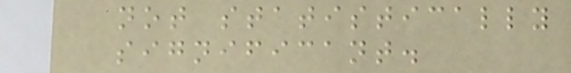not statistically
significant.
